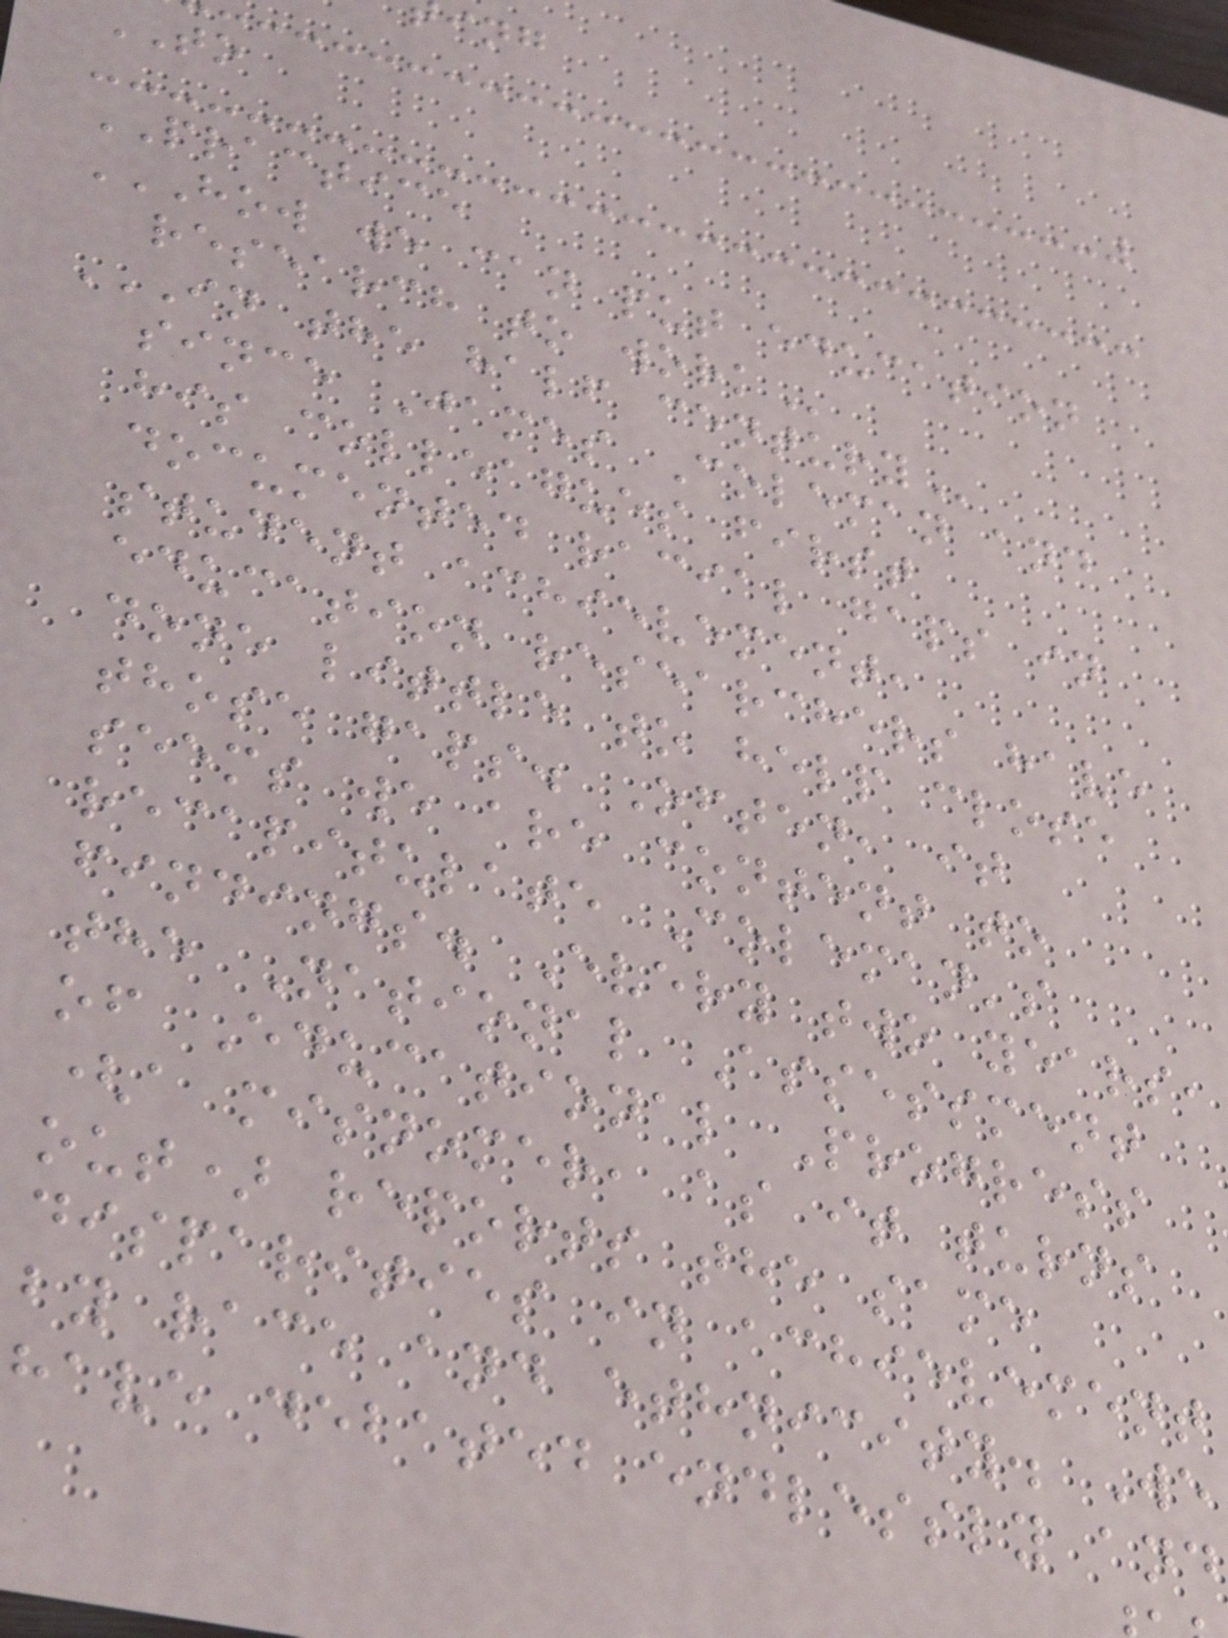PRACTICE
HOW WE CAN PUT EDUCATION
research to
IN THE HALF CENTURY
since James Coleman and
his colleagues first
documented racial gaps in
student achievement,
education researchers have
done little to help close
those gaps. Often, it
seems we are content to
recapitulate Coleman's
findings. Every two years,
the National Assessment
of Educational Progress
(a misnomer, as it turns
out) reports the same
disparities in achievement
by race and ethnicity. We
have debated endlessly and
